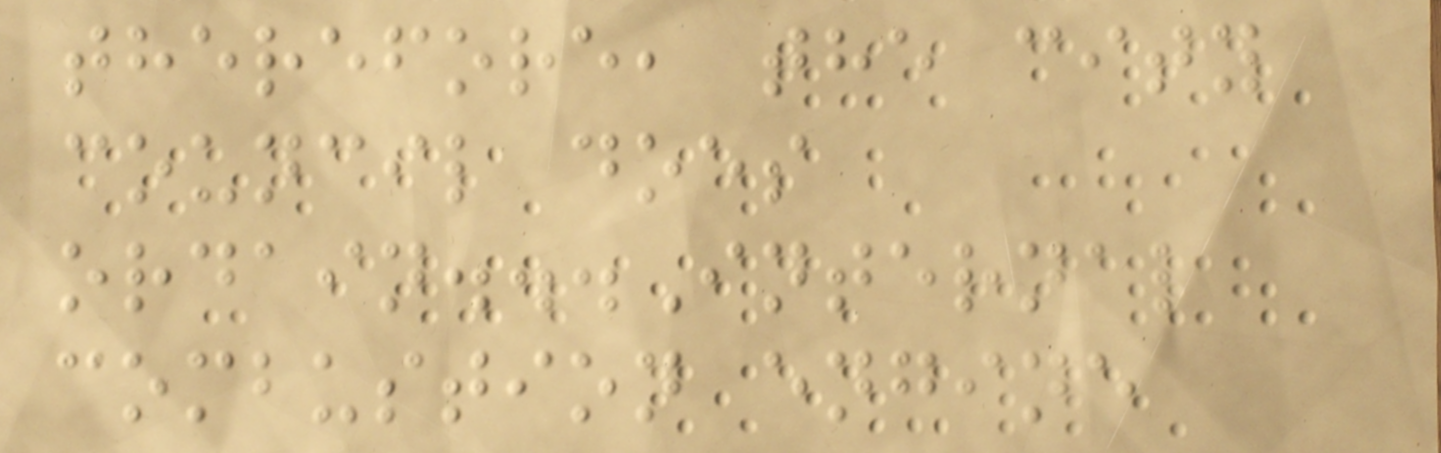therefore, the city
council does
ordain...Internal
combustion engine
